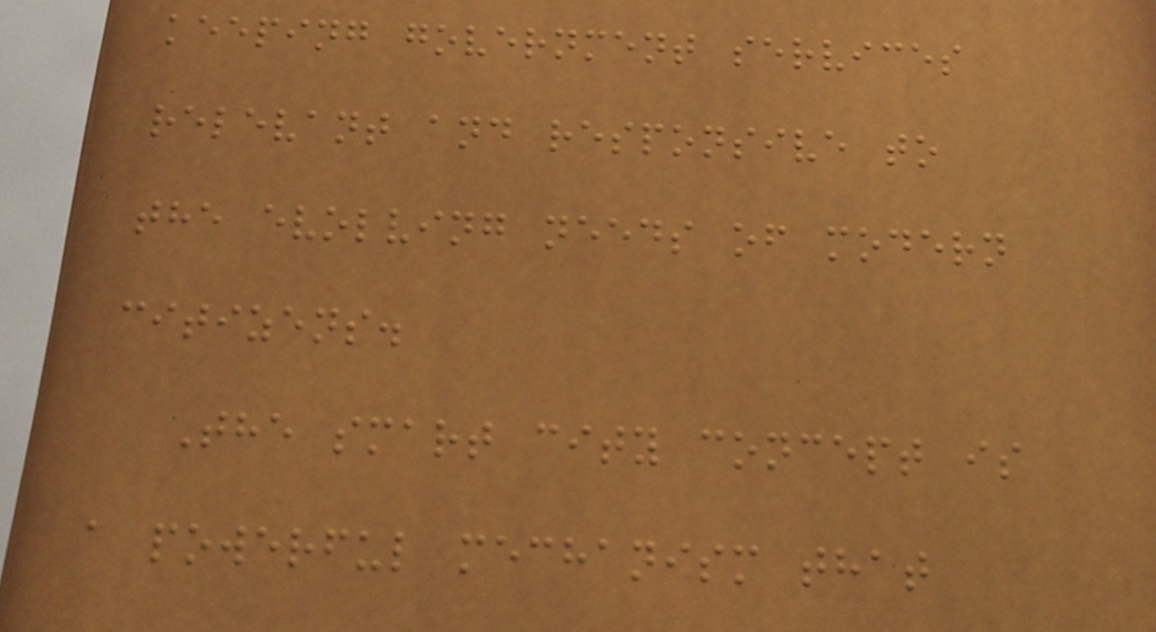keeping government services
relevant and responsive to
the evolving needs of modern
citizens.
The smart city concept is
a powerful mechanism that
